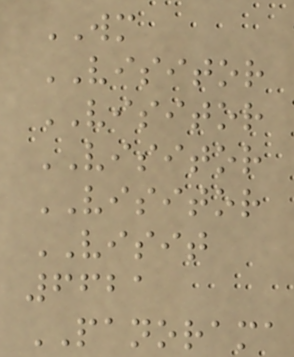WM
VISITOR
VISITOR
VISITOR
VISITOR
VISIT
6621
PANORAMA
